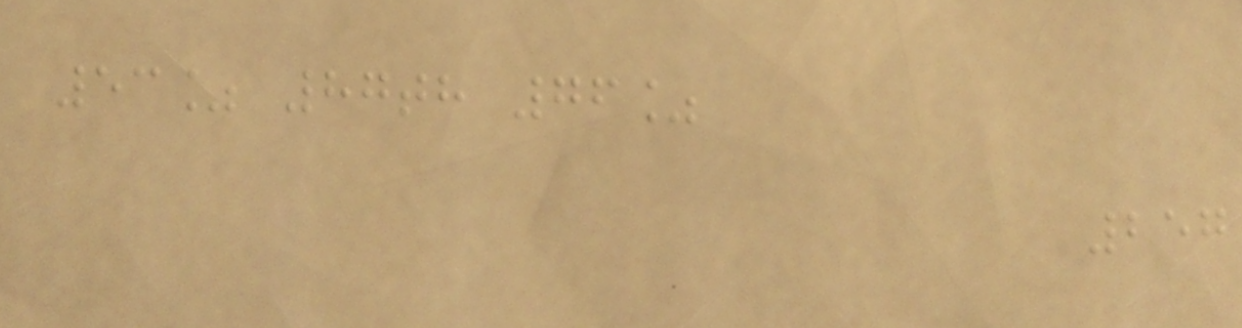53% 87th 76%
257
